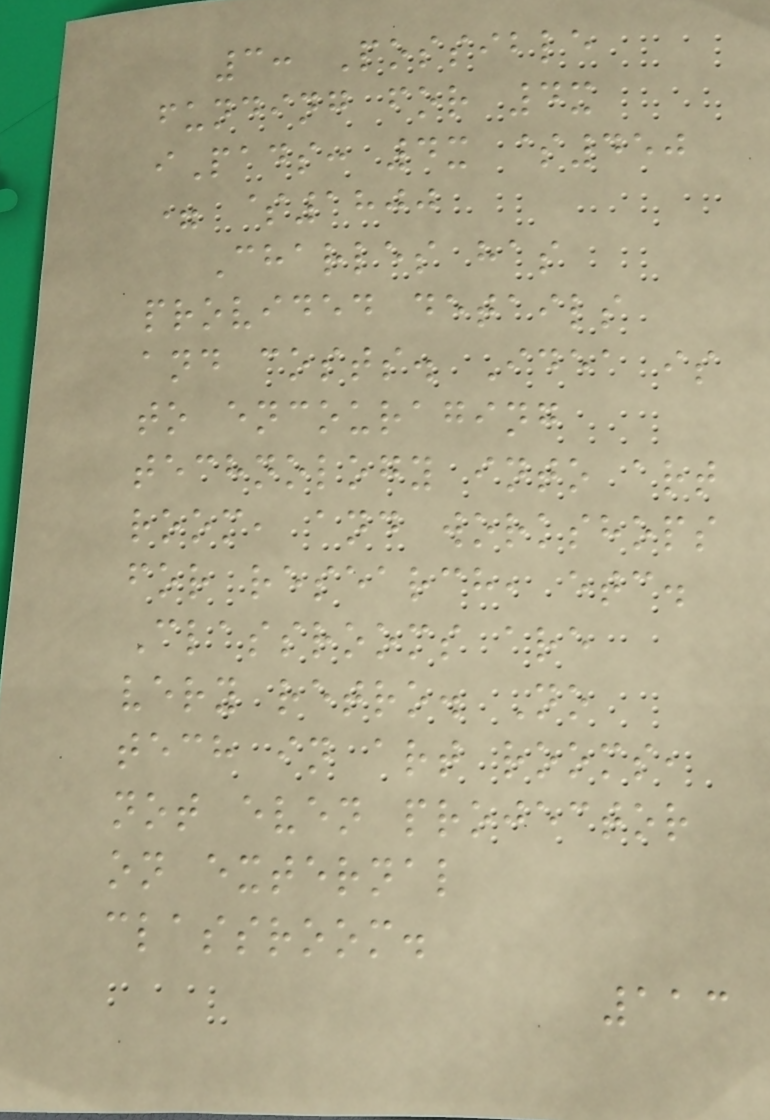3: Possible
funding for 4x
iPads: 4x $450
= $1800
Charles has
provided details
and costs. Idea is
to encouraging
technology into art
room, and workshops
for research, etc.
Classrooms are
very retro. No
tech in art rooms,
not even projector
on external
classroom.
113
